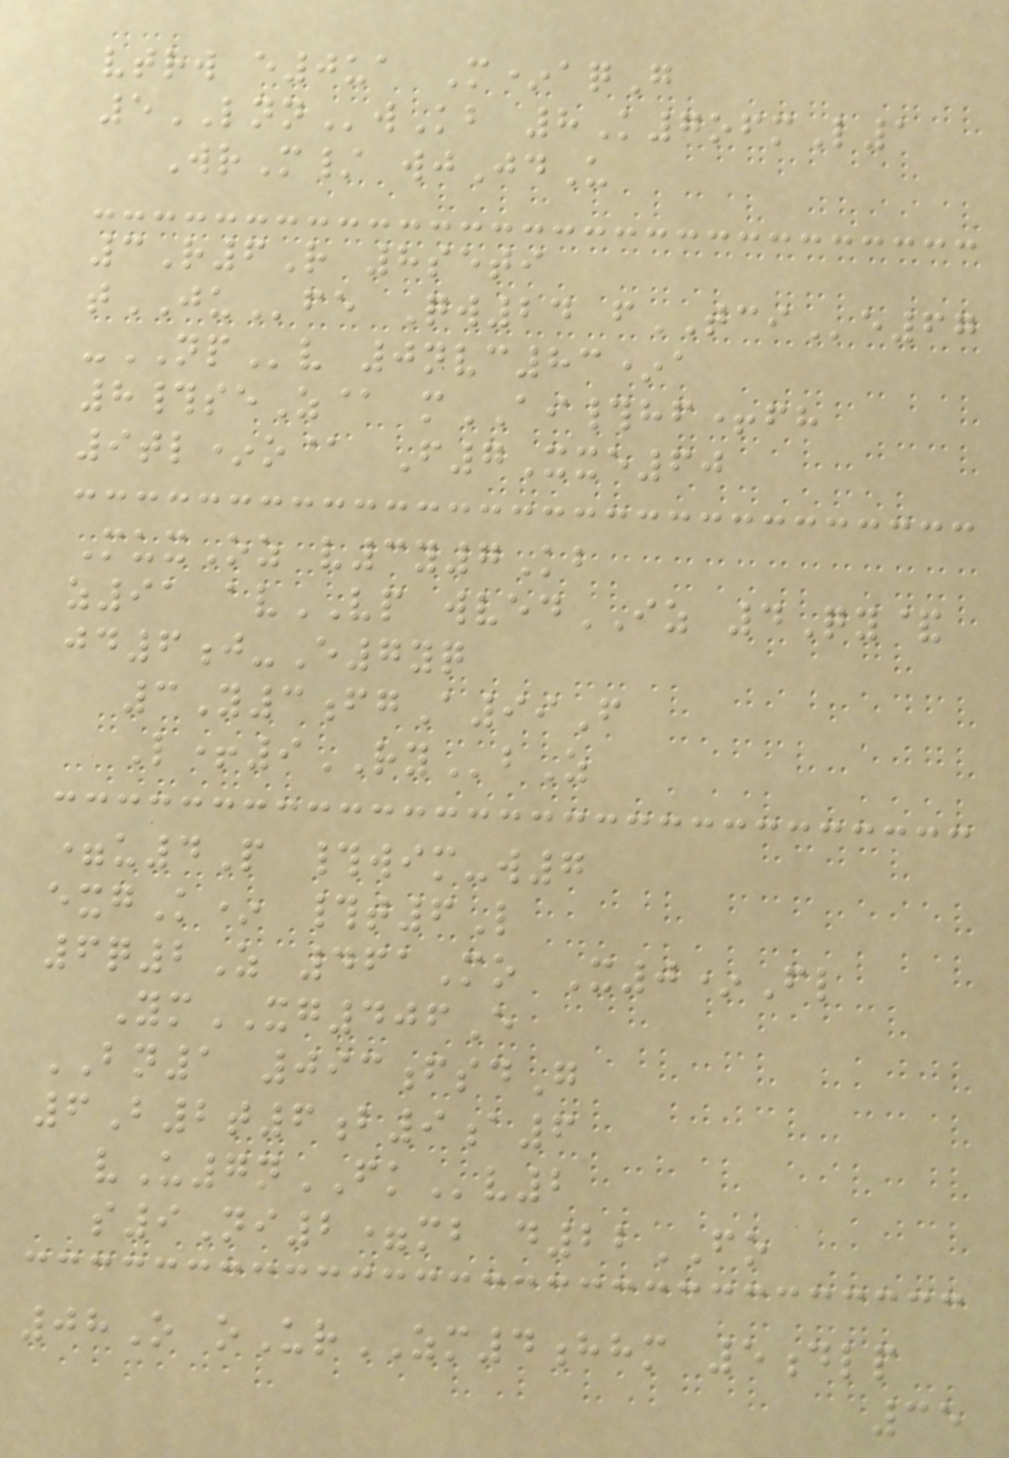vtrw e0ua M*aqG
5LNNwKb 8K7ofmL1
WrM/ wjJdU
3R6R 8seti
tJUfe Qw24 fTCIe67
-NPv 0nvc83*a
8#seZ@ mAI#hf+fh
9tl*o@ F7Xxe60
MuxOz v3y7Kb
z91 avVP wvedIZ 4Qy&
jd6j-E7yq
3Y3fgA99F
L+9RYbZ
=u4P #wim-w7
exgK* #t6L
6q2Z 461Mo X0*Fl
YmXG406E
BN1 093fsdG
6B2t6b9a6
vU7nFKv2
s9Ni2=mb d22FO
08O oUrZM4hhm 5dlp
35
